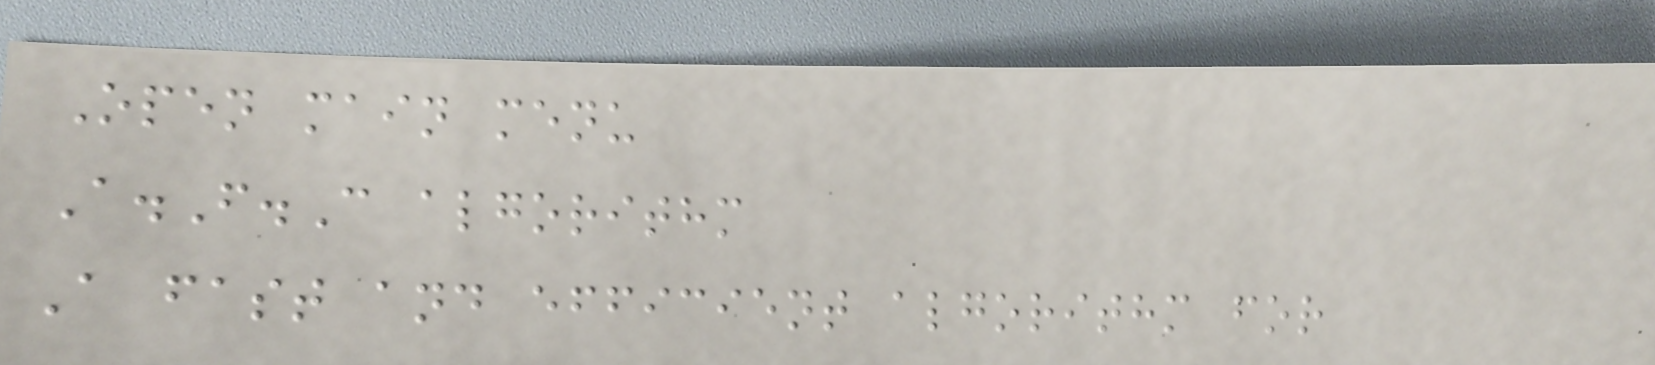Open main menu
A.F.C algorithm
A fast and efficient algorithm for
